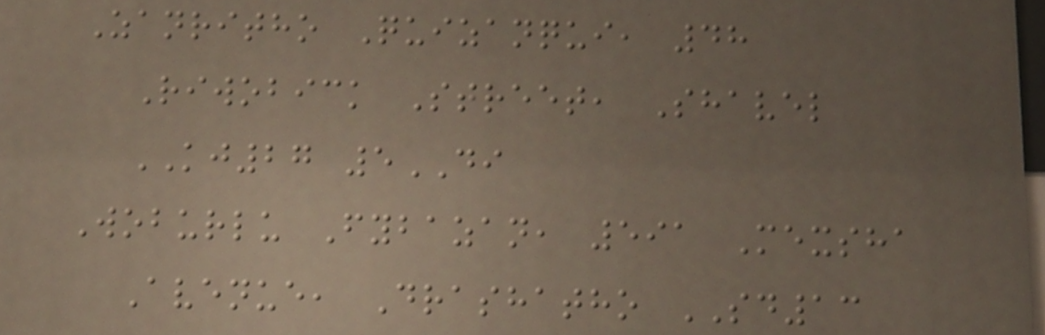Zanritho Quizanqui, 48
Riwobick Street, Shavel
KJ27 5DI
Woburlu Fybazan, 591 Mexsha
Avenue, Drashatho SD13
